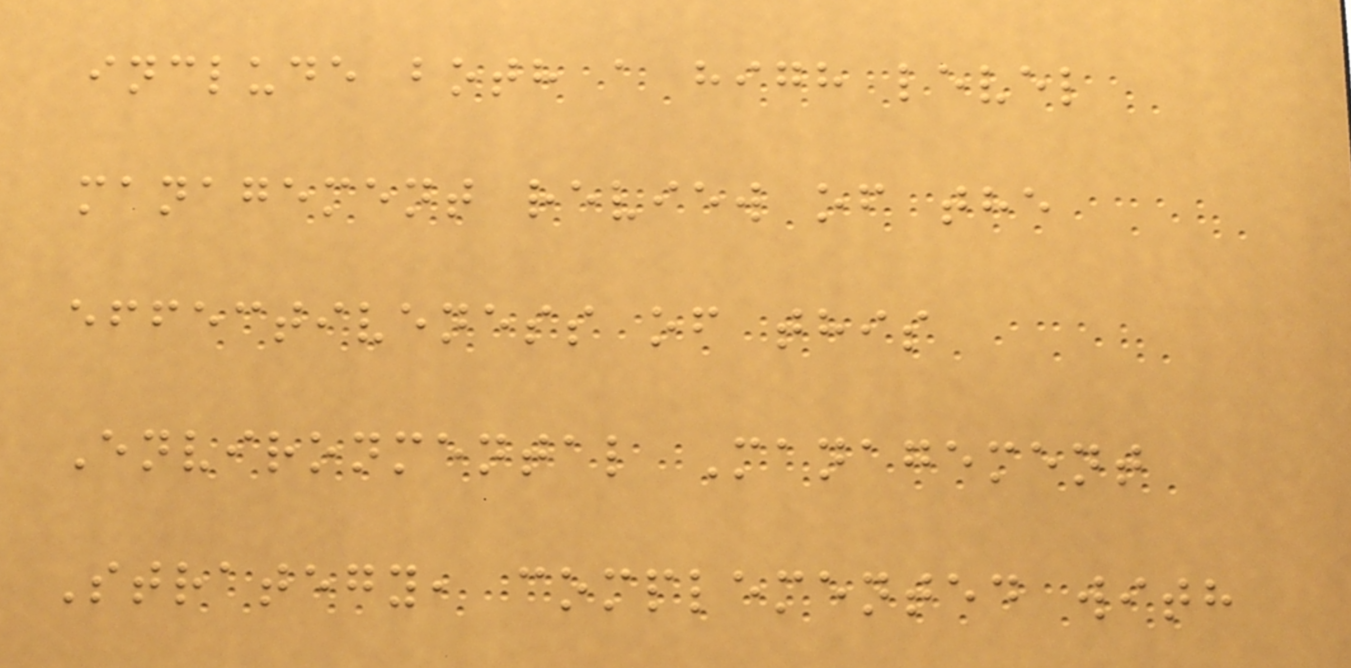include both a high level
management review of the
effectiveness of this
Environmental Management
Strategy, complemented with
